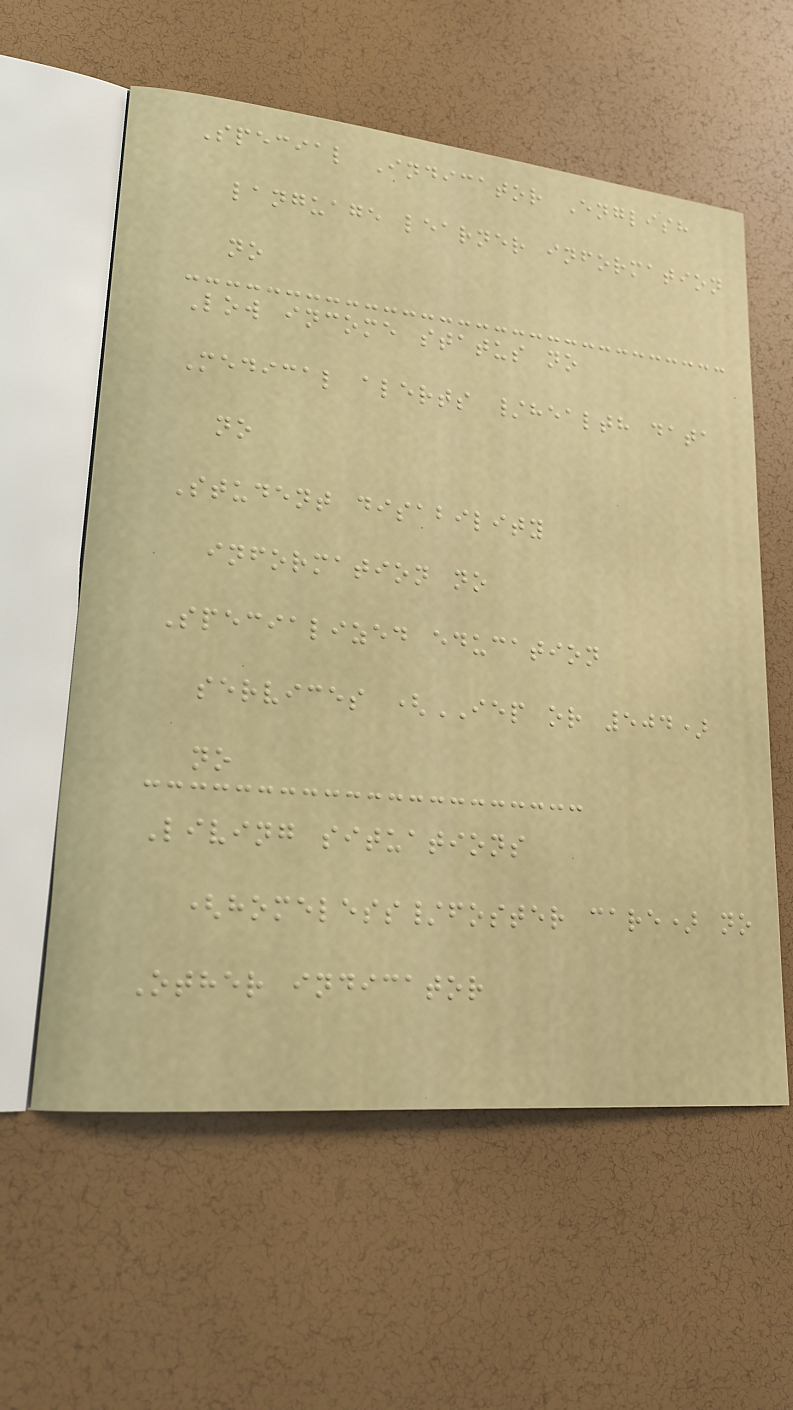Special Indicator English
language learner information
no
Low income status no
Medical alerts /health data
no
Student disability
information no
Specialized education
services (IEP or 504)
no
Living situations
(homeless/foster care) no
Other indicator
